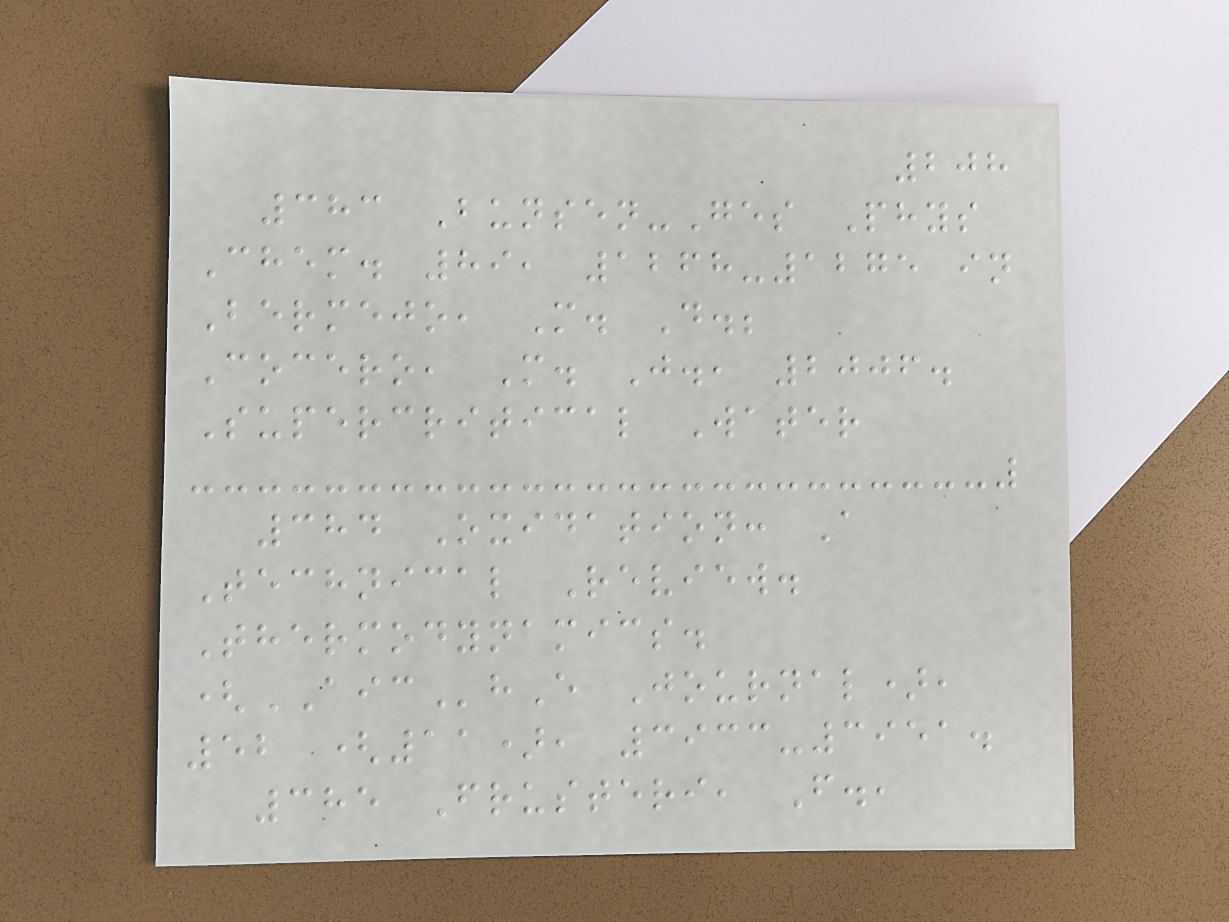208
383 Bunsen-Ges Phys
Chem. 89, 1268-1275 in
Bermejo, M. D.;
Cocero, M. J., 2006.
Supercritical Water
384 Oxidation: A
Technical Review.
Thermodynamics.
(AIChE Journal),
52 (11), 3933-3951.
385 Frusteri, F.,
